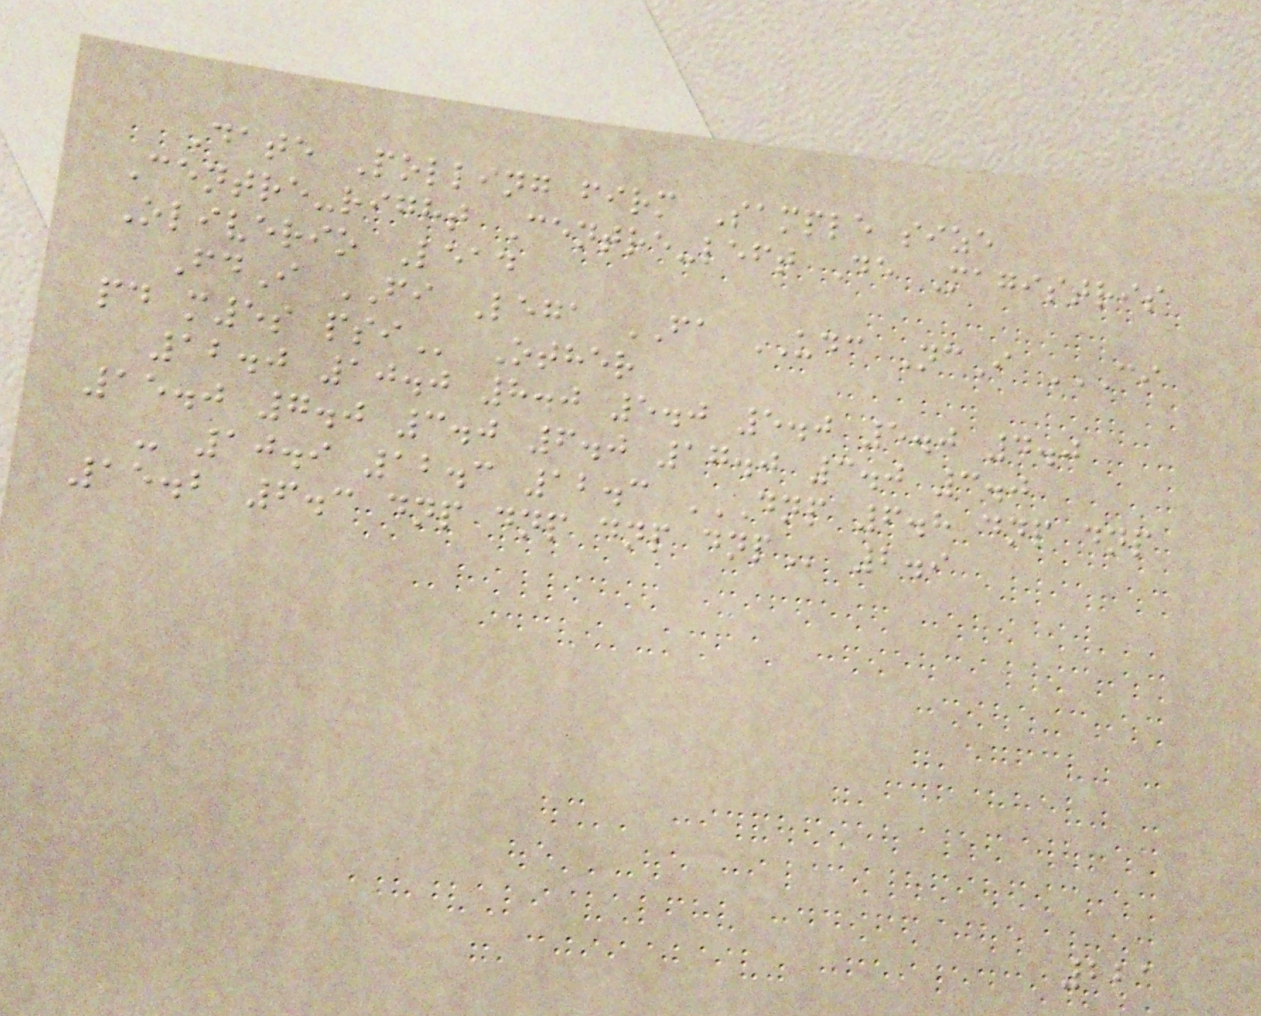Date Polling firm Sample size
Centre-right Centre-left De Magistris
Oliverio Lead
FdI FI Lega FA UDC NcI CI
PD M5S PSI Other
12.0 10.0 8.0 5.0 5.0 5.0 4.0
15.0 7.0 3.0 6.0 17.0 3.0 3.0
- 10.9 12.3 12.3 DNP 6.8 DNP DNP
15.2 6.3 DNP DNP DNP DNP 2.9
221
